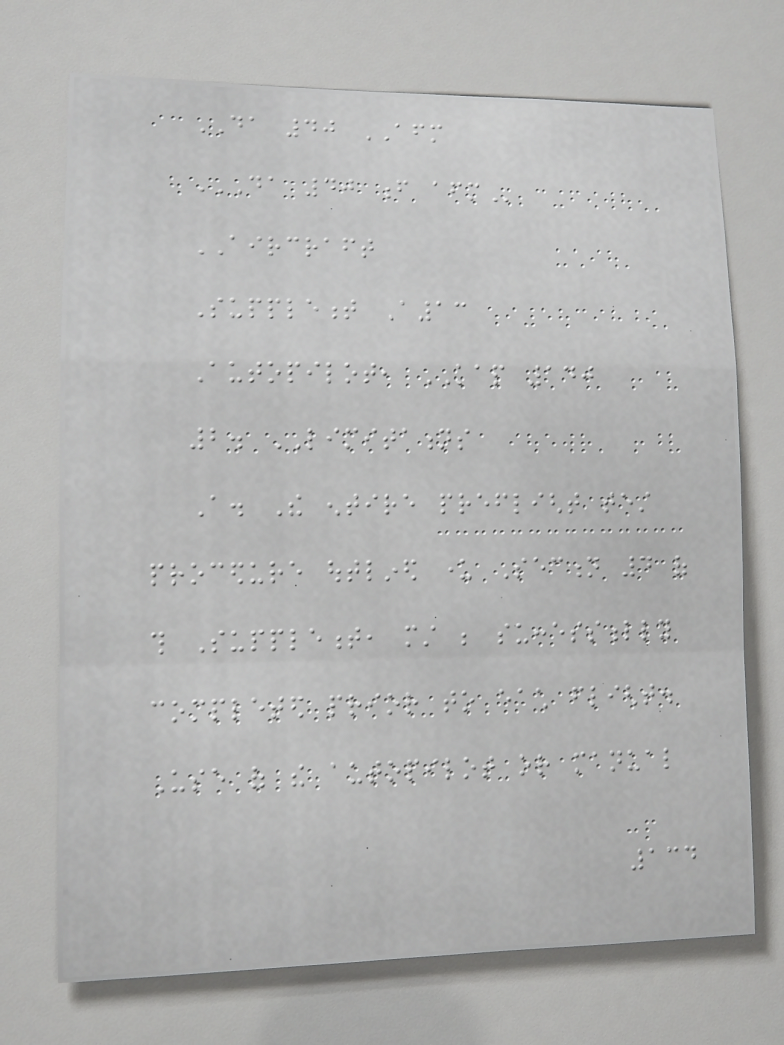DA 40 AFM
DA 40 F AFM
AIRCRAFT
Supplement A13
Autopilot, KAP 140
2. LIMITATIONS
A. The entire preflight test
procedure outlined under Section 4 of
this Supplement, must be successfully
completed prior to each flight.
Use of the autopilot or manual
134
